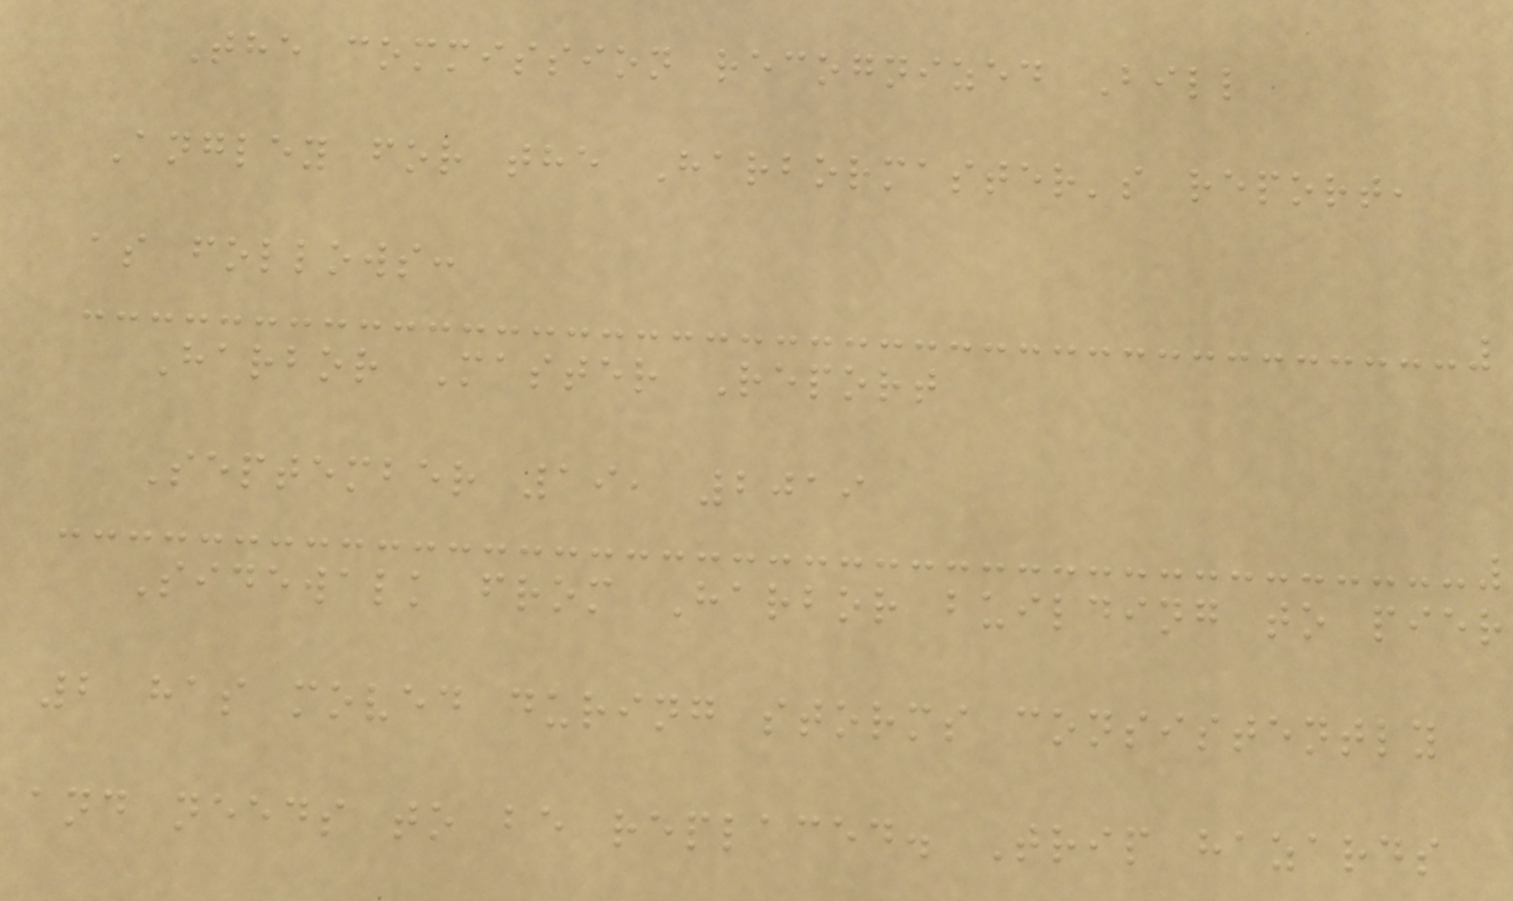The commission recognized Bill
Angley for the Harbormaster's report,
as follows:
Harbor Master Report
September 19, 2019
Sidewalk from Harbor building to pier
2 has moved during storms consistently
and needs to be replaced. Trip hazards
